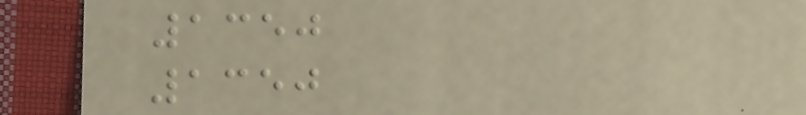1350
1350
